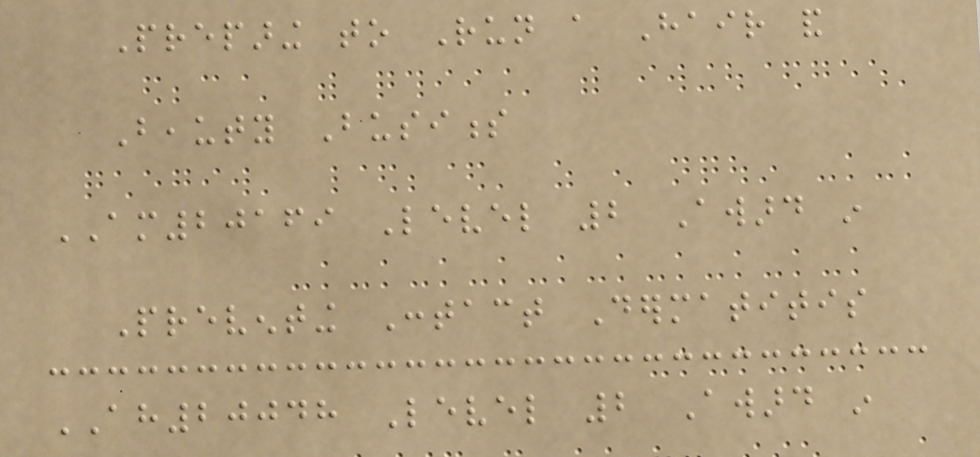Preparing to Run a Hair and
Beauty Business
AM20169 Level 2 Award in
Preventing Contact Dermatitis
AH20048 Level 2 Award in
